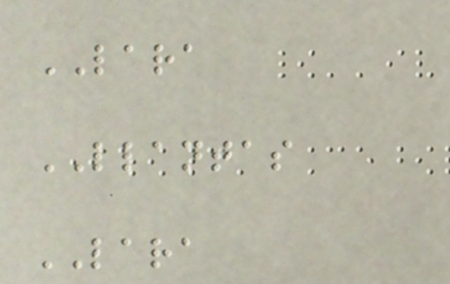LARA
LLANTAS
LARA
